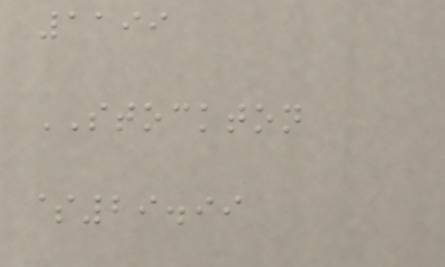1199
STOCKTON
$29.99
